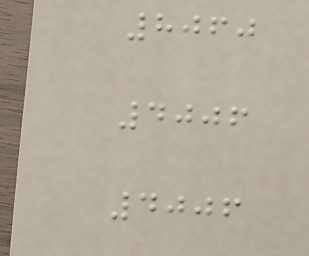8060
4006
4006
